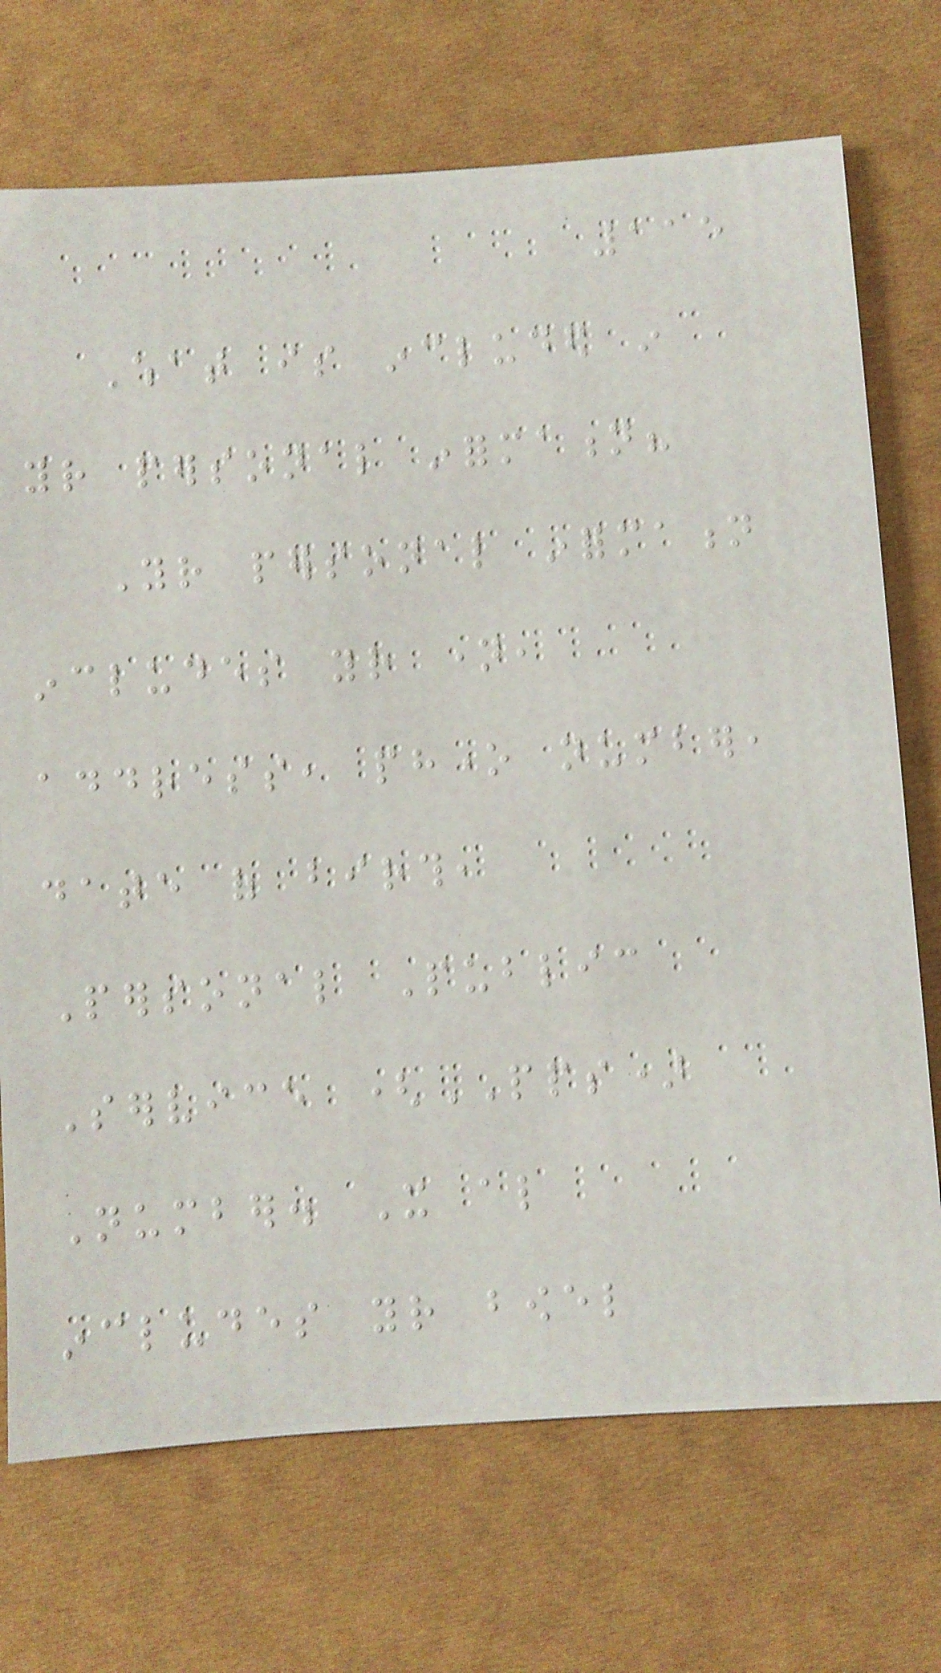115
What is included in
your personal information?
Your personal information
includes your name,
address, phone number,
date of birth,
Personal Public
Service (PPS)
Number. It also
includes your bowel
